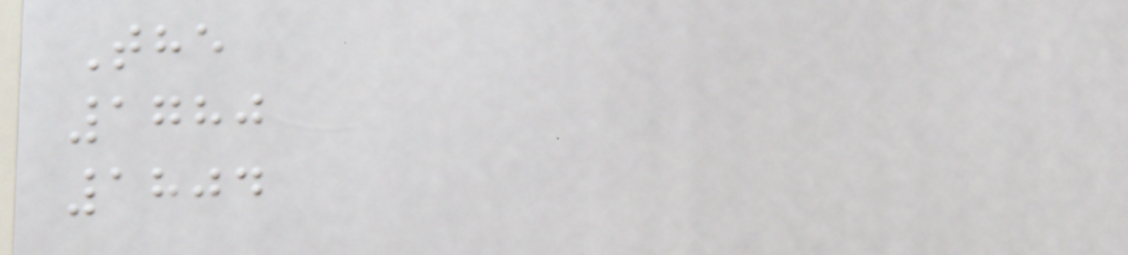The
1780
1804
